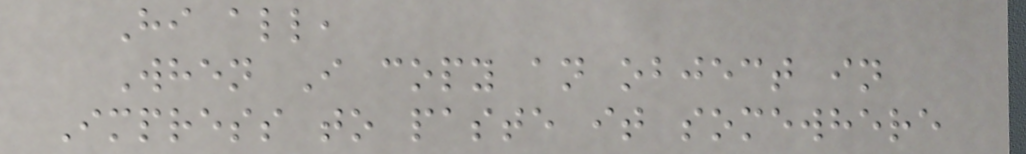Hi all,
When I copy an object in
Impress to paste it somewhere
